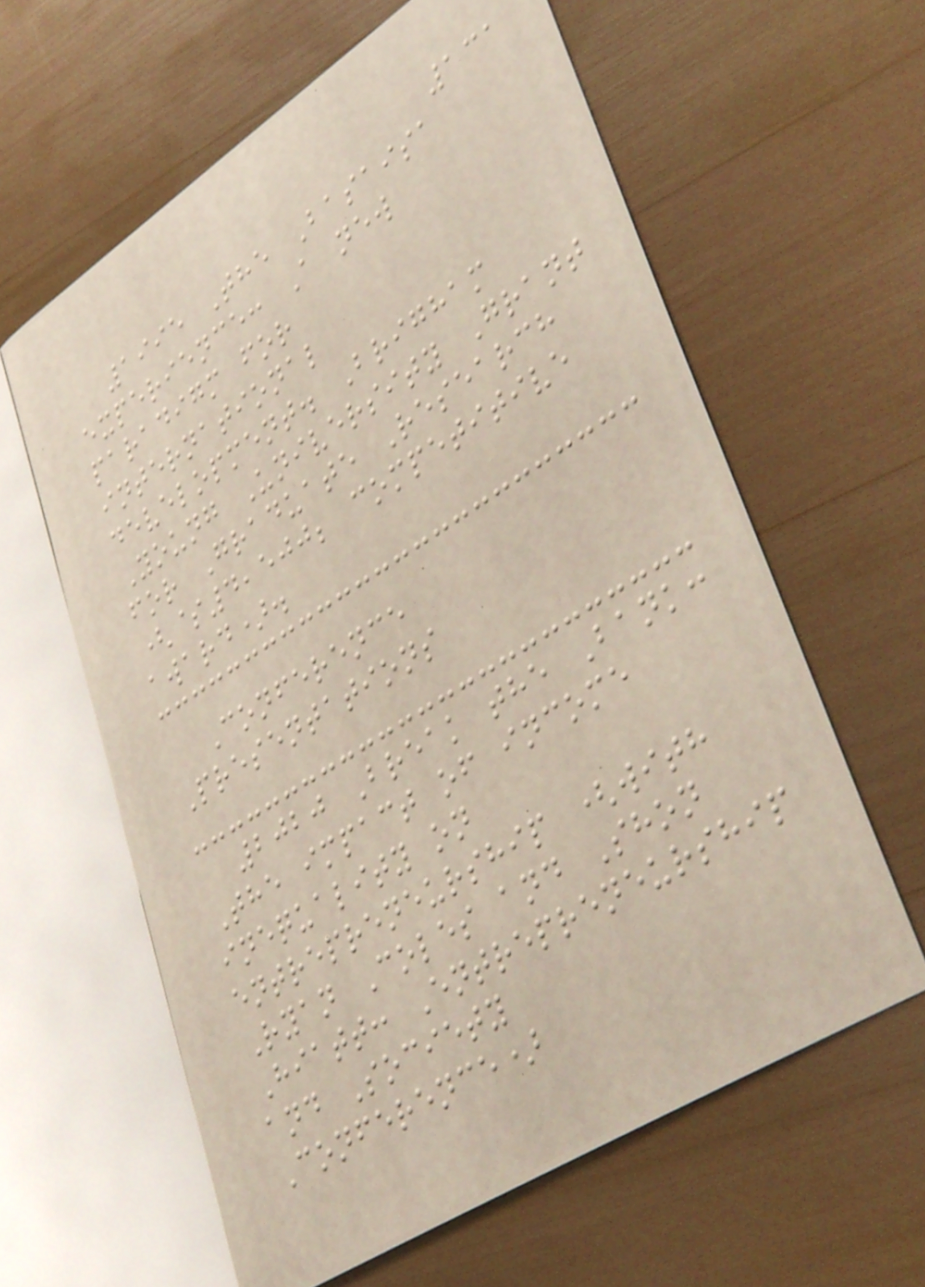131
1995 The Basaisa
experience: A new
paradigm for
international
development. Brigham
Young University Grant
for Graduate Research
($4,500; competitive
award).
Conference
Presentations
2020 Break the Bank:
The impact of income
inequality on
entrepreneurship (with
Ryan Coles and Shon
Hiatt: Entrepreneurship
and Society
Conference)
